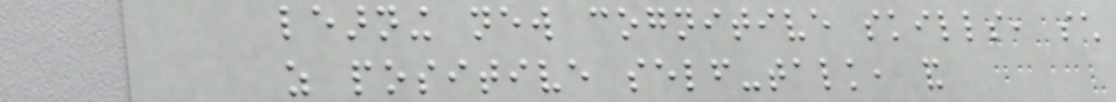learning new cognitive skills, such
as positive self-talk, and
